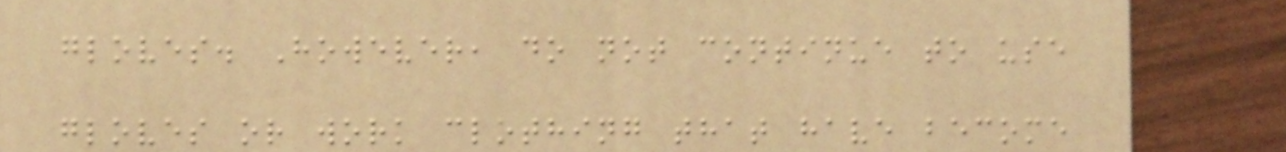gloves. However, do not continue to use
gloves or work clothing that have become
